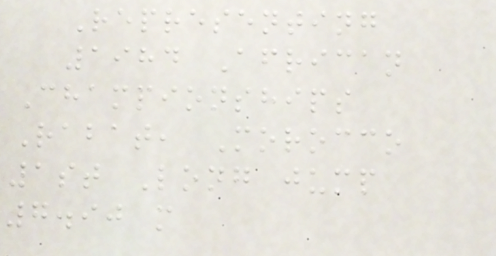Representing
1984 African
Championships
Rabat, Morocco
1st Long jump
7.90 m
